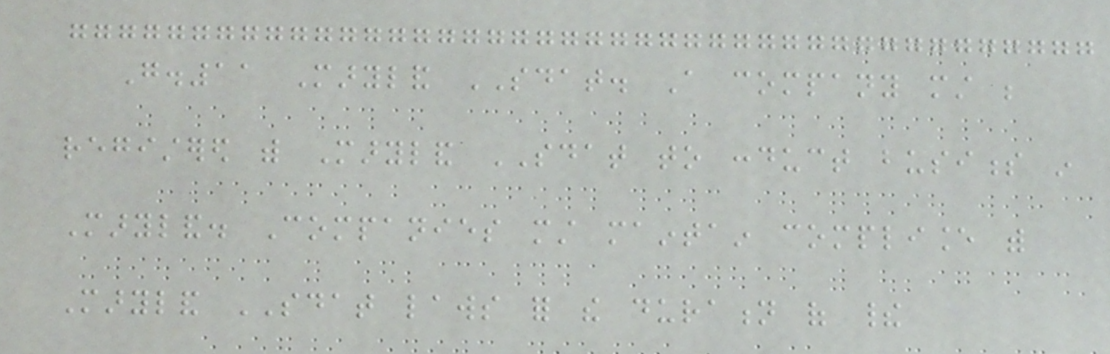G.11 Maryland SDAT. A company must be
registered with Maryland SDAT to conduct business in
Maryland. Companies must maintain compliance with
Maryland SDAT laws for the duration of their
